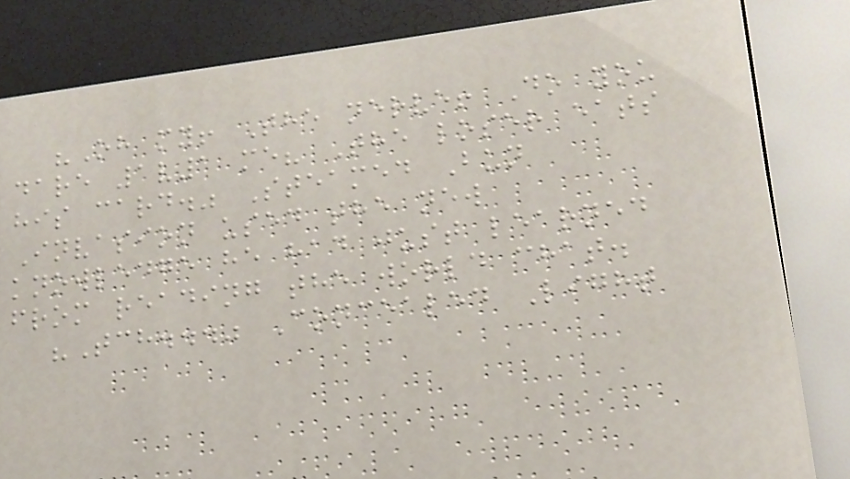"Oh my! The nerve! Do you
dare 1v1 me? The loser eats
his card." Steamed Bun
Invasion used the new
knowledge he had just learned
from reading the world chat.
"Tch..." Concealed Light
